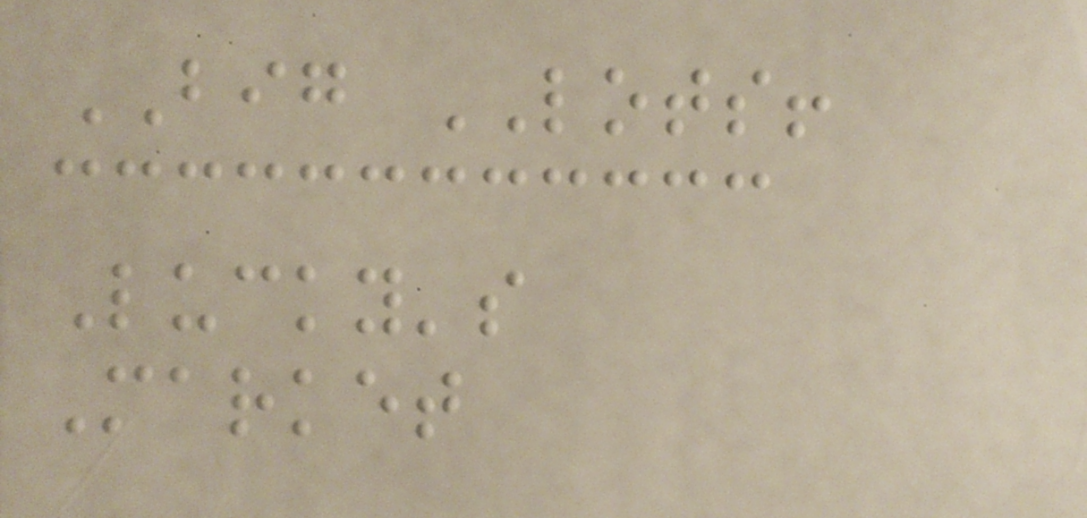BIG LOTS!
Lucky's
Market
